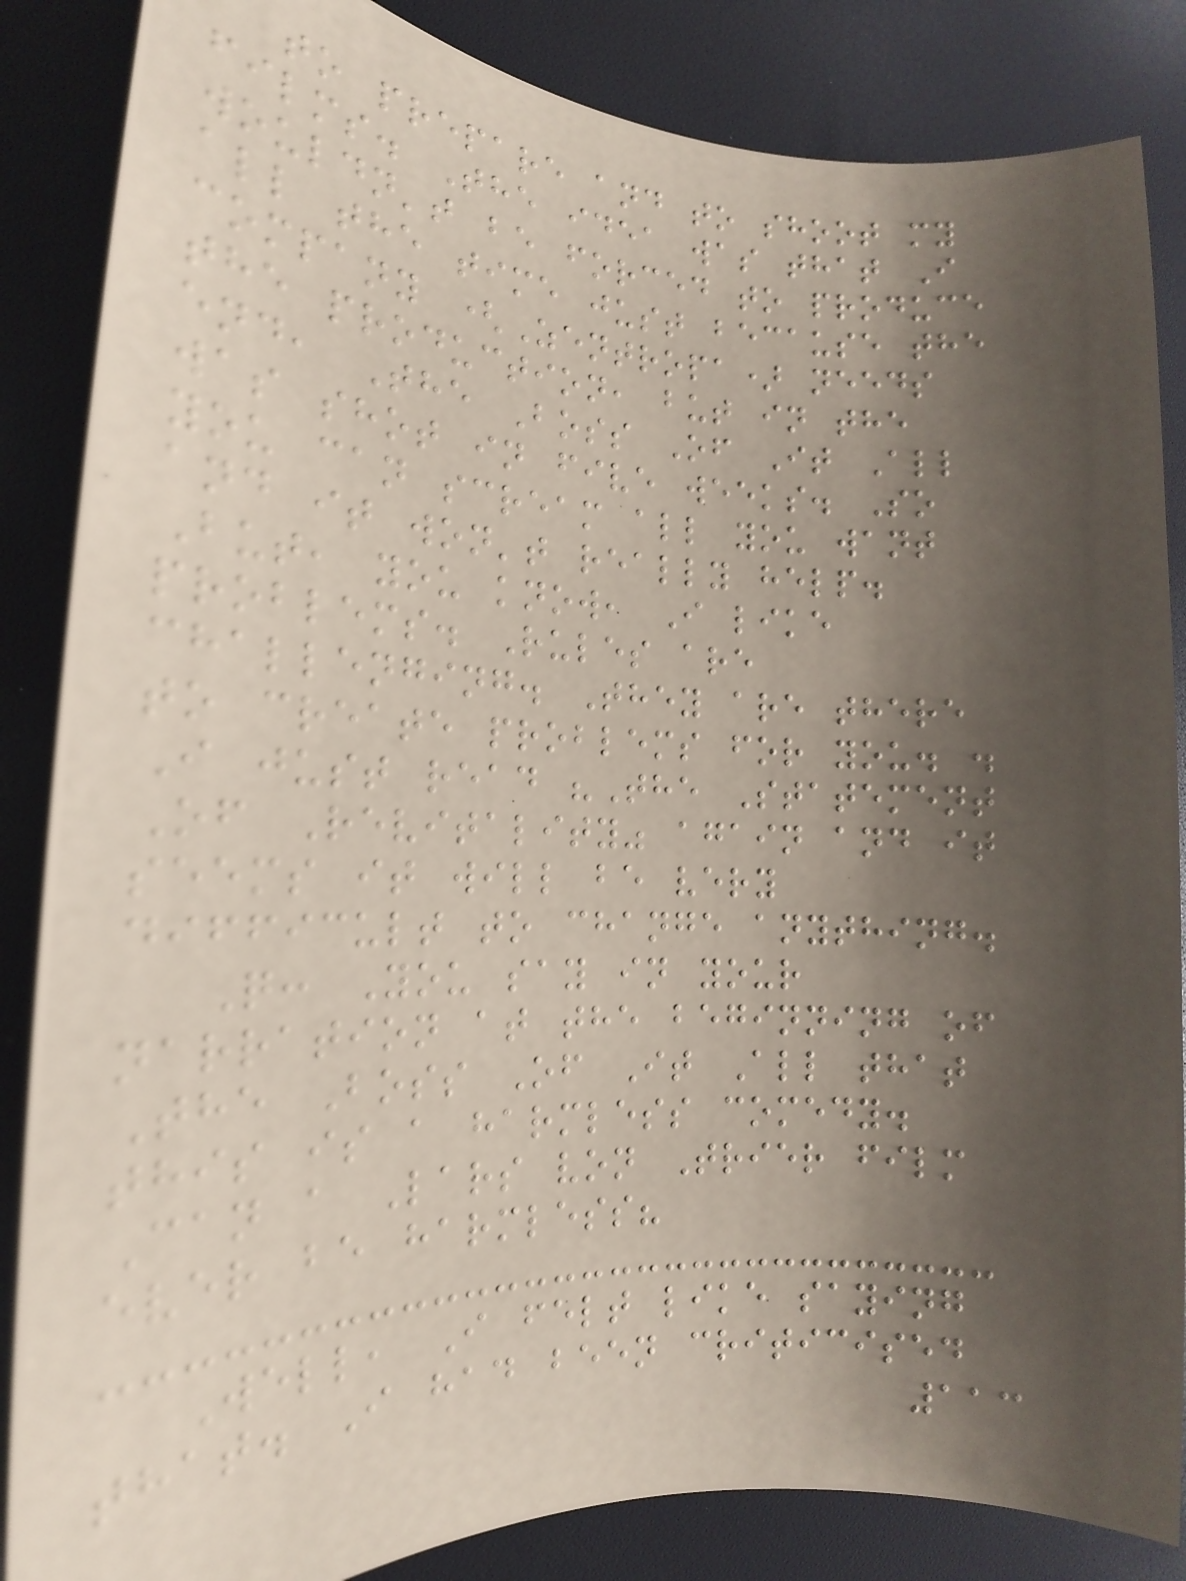to prepare and to shoot my
films. The idea was that I
wouldn't be forced to produce
all the time just because the
company (Zentropa) needs
the production, but in the
end, The Boss Of It All
was shot in five weeks. So
you can scream all you want
and it won't really help.
But, you know, I like
problems. Rules are
challenging. They are there
to create problems for you. .
I just read "The Statement
Of Revitality" again and it
seems it will be very
difficult to change anything.
Q: You say in your
narration at the beginning of
The Boss Of It All that
this is a harmless comedy.
Can a Lars von Trier film
ever be harmless?
Well, I felt like saying
that. I had been criticised
113
